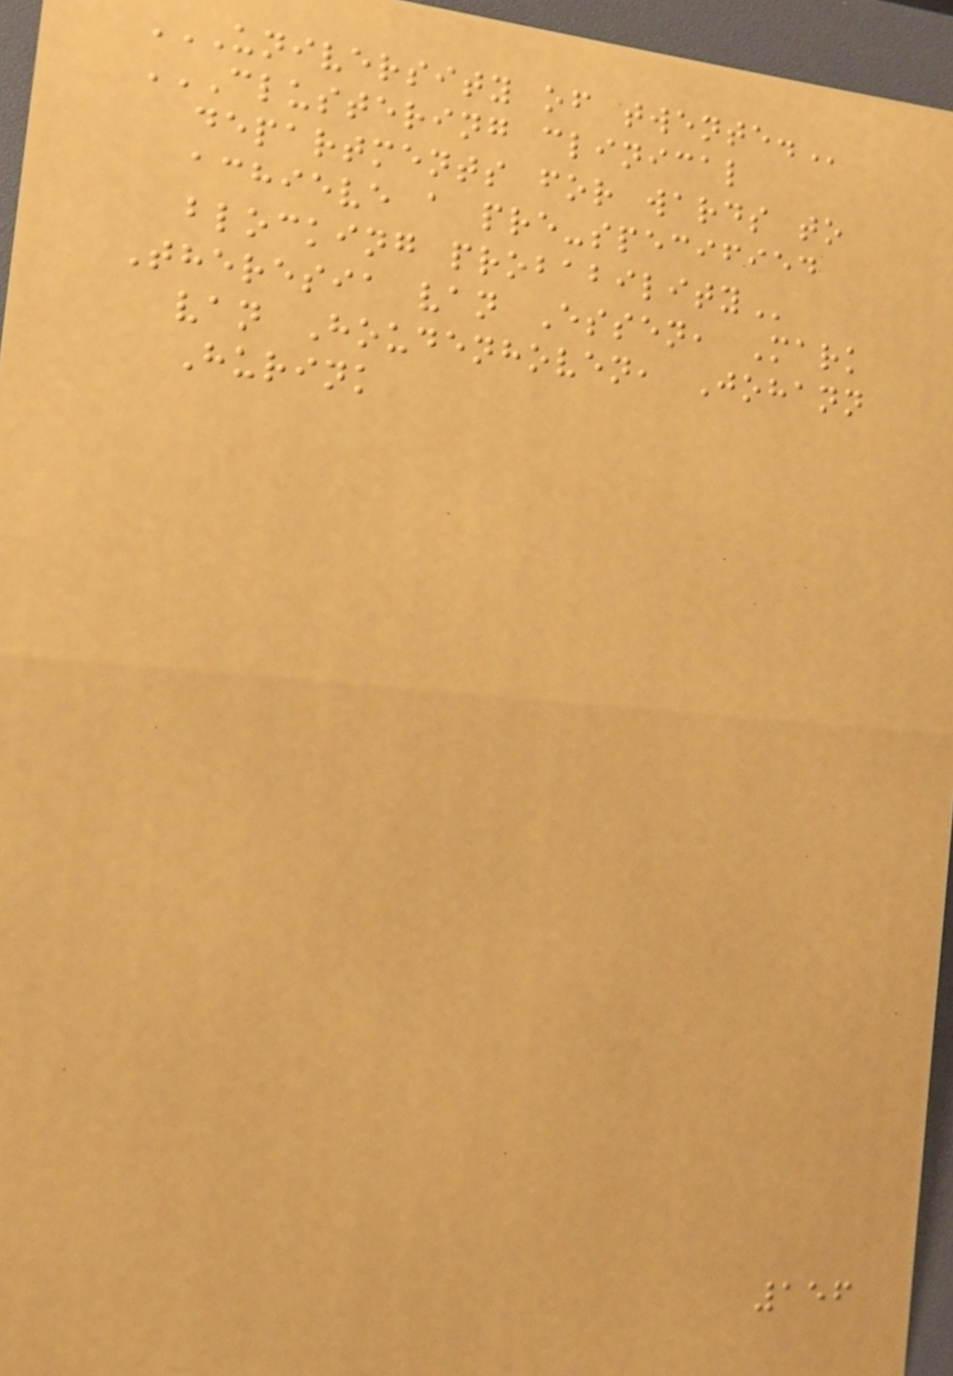UNIVERSITY OF TWENTE.
CLUSTERING CLINICAL
DEPARTMENTS FOR WARDS TO
ACHIEVE A PRE-SPECIFIED
BLOCKING PROBABILITY
Theresia van Essen, Mark
van Houdenhoven, Johann
Hurink
156
